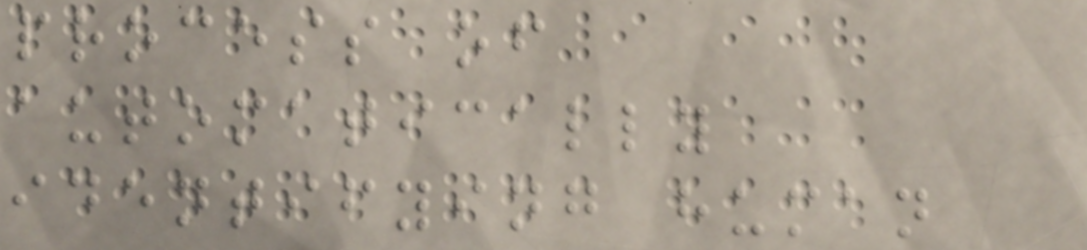process of
automatically
identifying human
